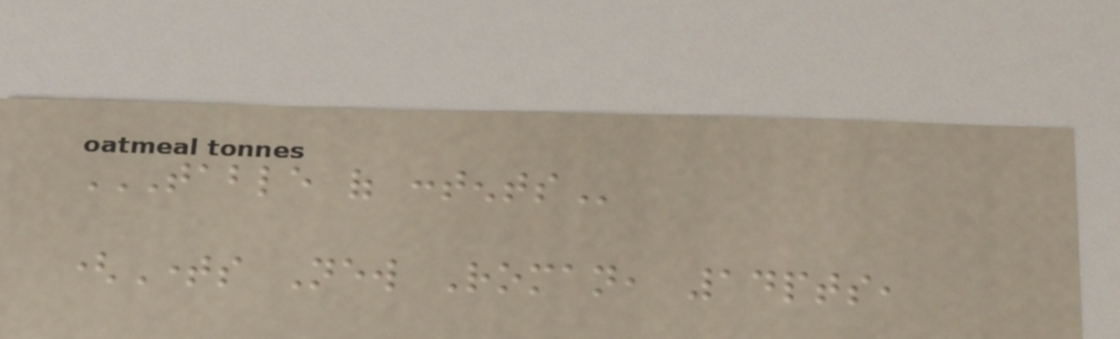TABLE OF CONTENTS
(Times New Roman, 14pts,
